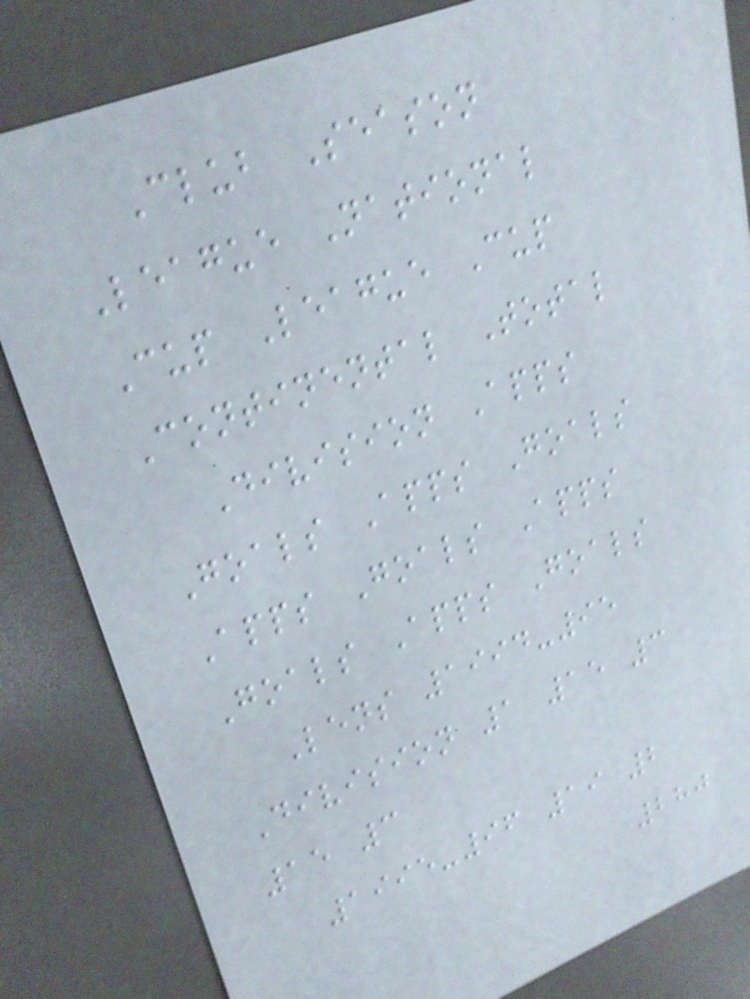Club Season
League National
Cup League Cup
Continental Total
Division Apps
Goals Apps Goals
Apps Goals Apps
Goals Apps Goals
Lens 1994-95
Division 1 15 3
15 3
1995-96 19 2
280
